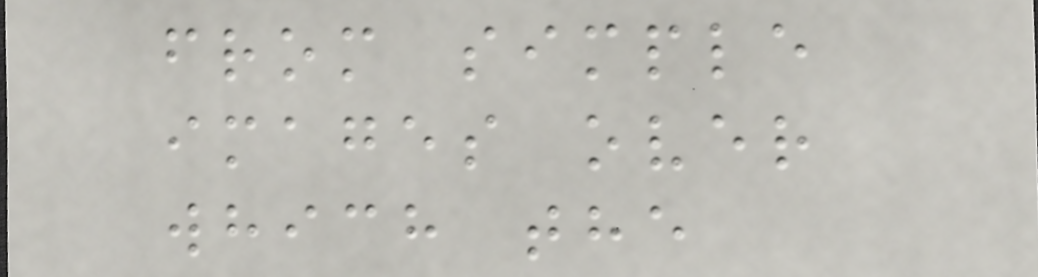from simple
images over
which the
